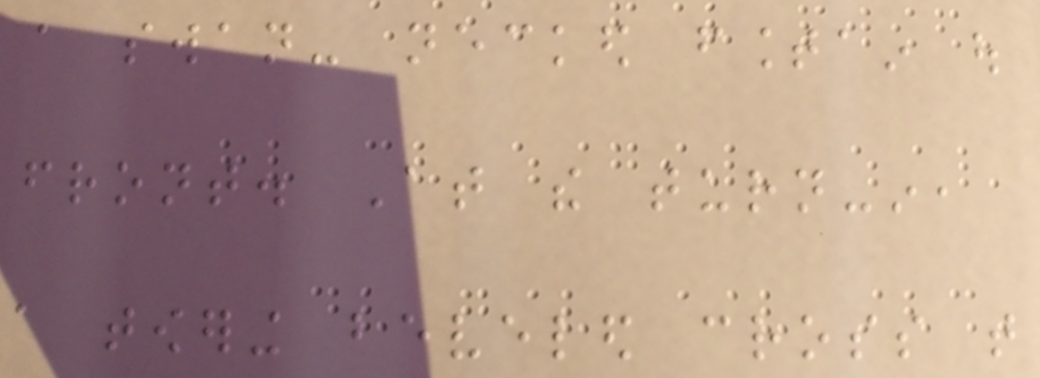a swan- necked fountain out
front. At the turn-in,
a towering beveled cross that
